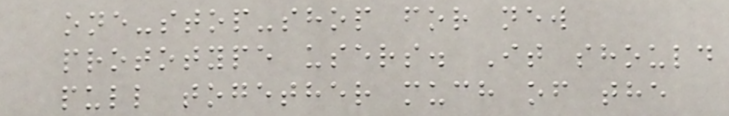one-stop-shop for new
prototype users. It should
pull together much of the
